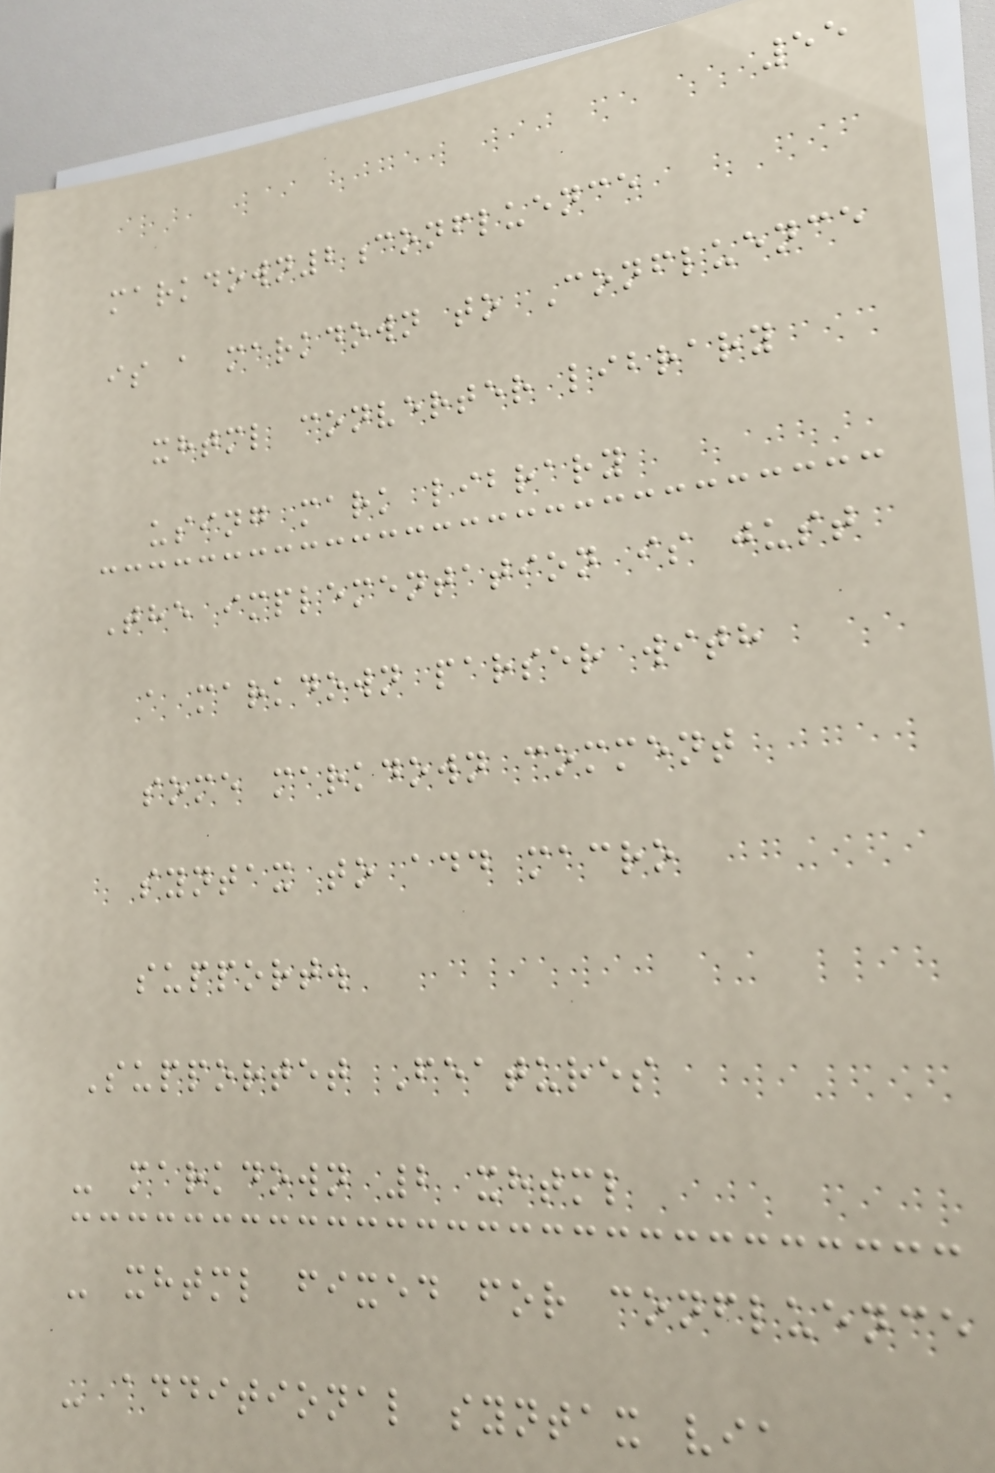55
markdown2confluence
is a markdown to Confluence
xhtml converter library
using mark library
The implementation is just
a markdown parser with
some markdown comment
syntax to add macro
support.
Supportet Features
- markdown 2 xhtml
- xhtml fixed for confluence
- additional syntax via
